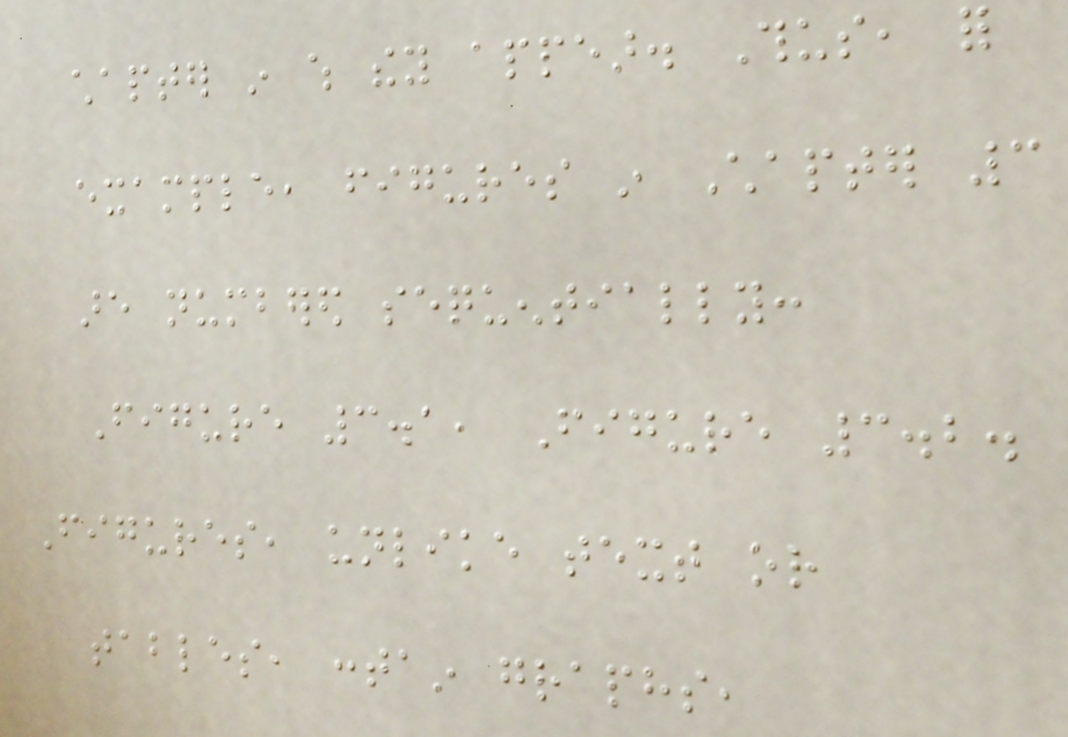chapter in which they appear. Thus, for
example, figures in Chapter 3
are numbered sequentially:
Figure 3.1, Figure 3.2.
Figures, unlike text or
tables, contain graphs,
